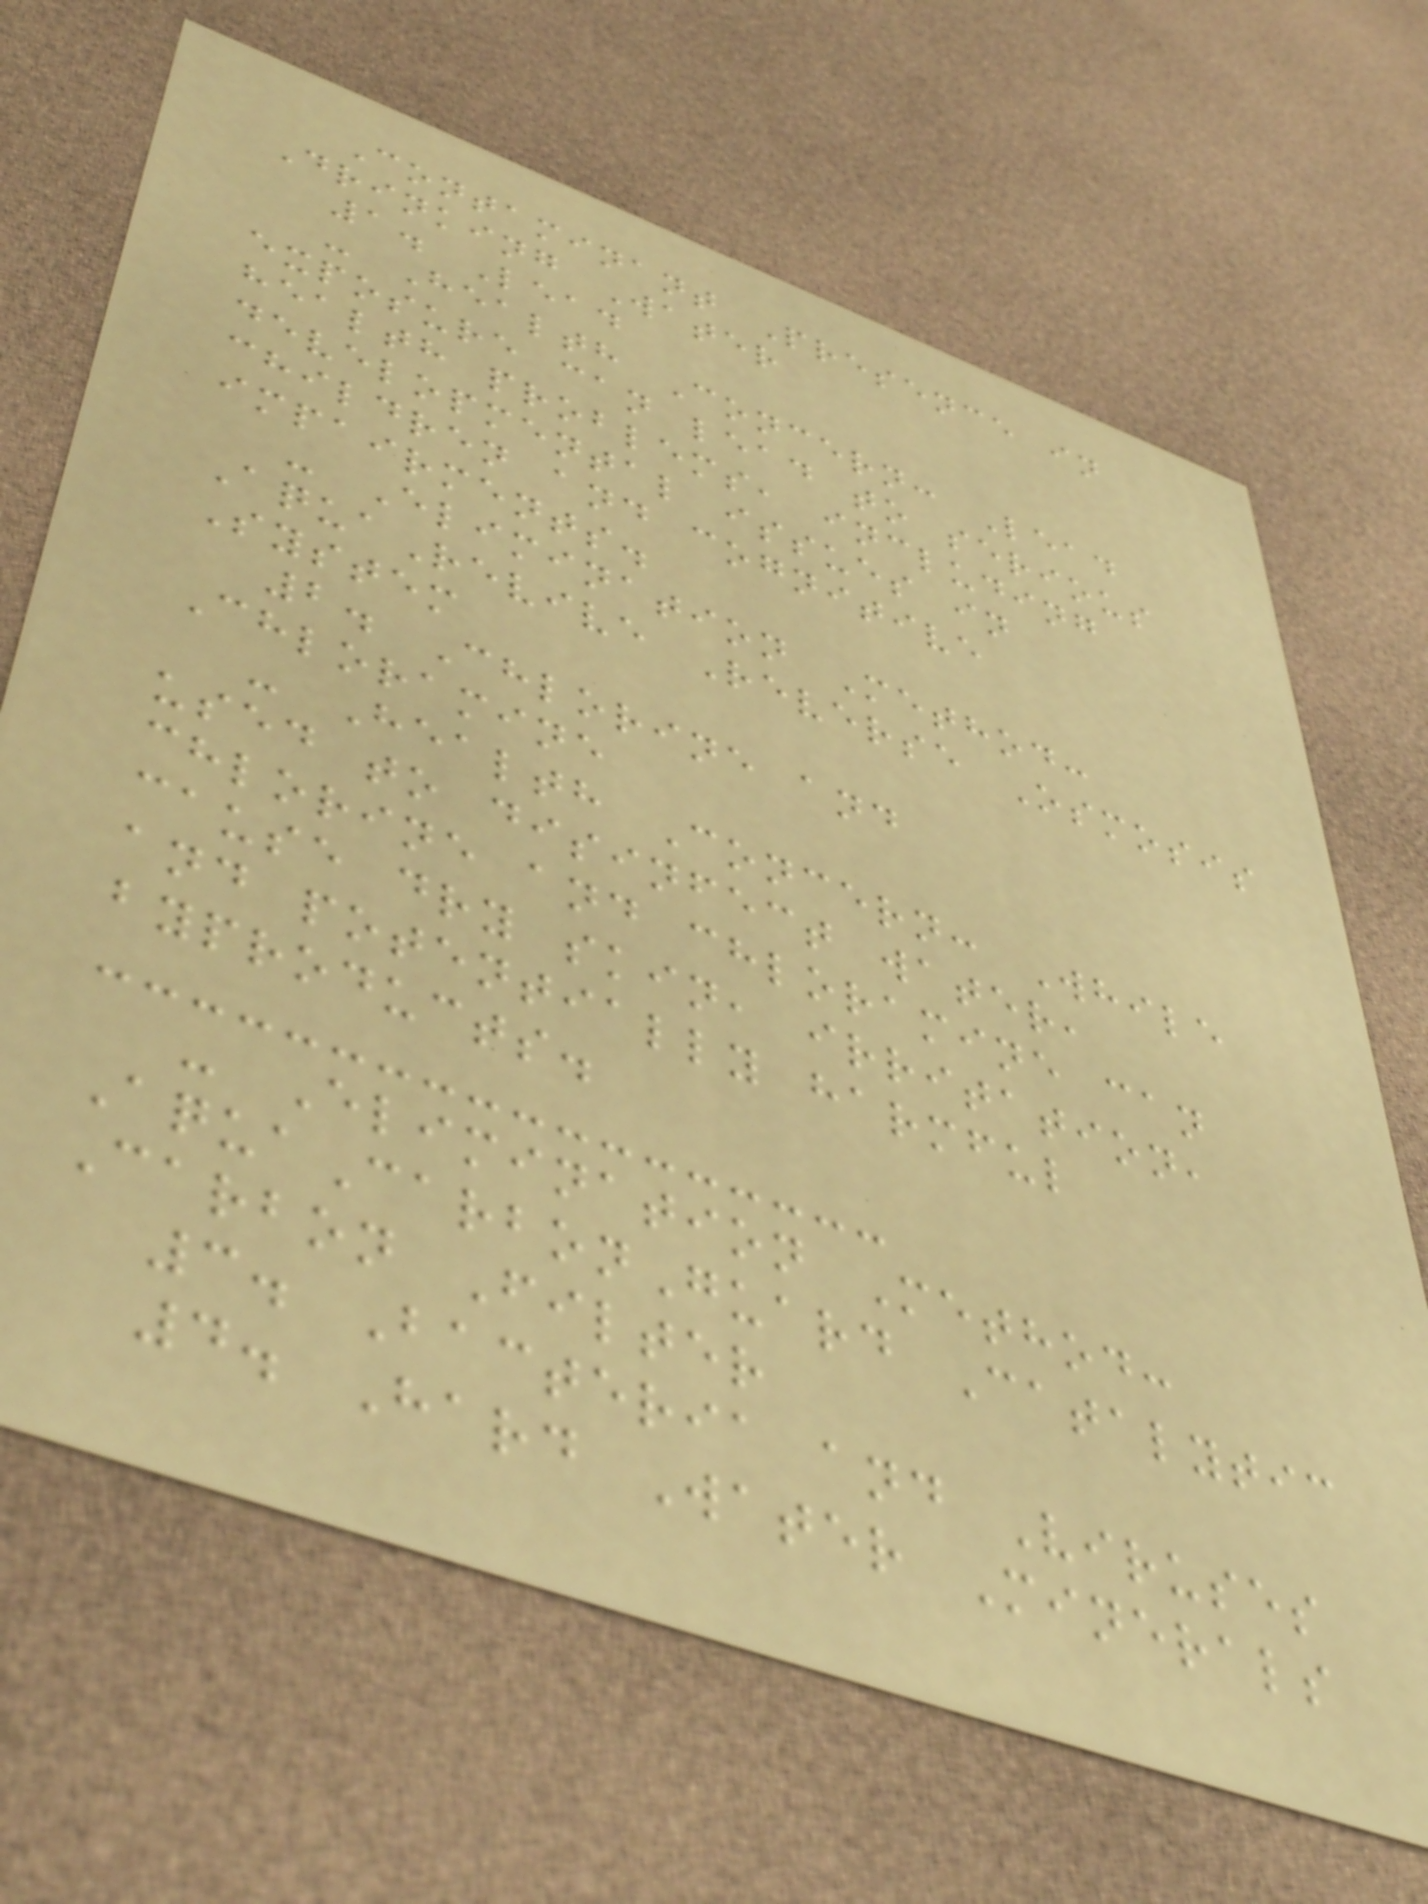Contaminant Presence in
Drinking Water
1. Lead
- Health Concern: Lead
exposure can lead to serious
health problems, including
developmental issues in
children and cognitive
impairments.
- Elimination Method:
AquaRevive Reverse Osmosis
System
2. Chlorine and
Chloramine
- Health Concern: While
used to disinfect water,
chlorine and chloramine can
cause dry skin, irritation,
and potentially harmful
byproducts.
- Elimination Method:
AquaCarbonGuard Catalytic
Carbon Filter
3. Bacteria and Viruses
4. Hard Water Minerals
